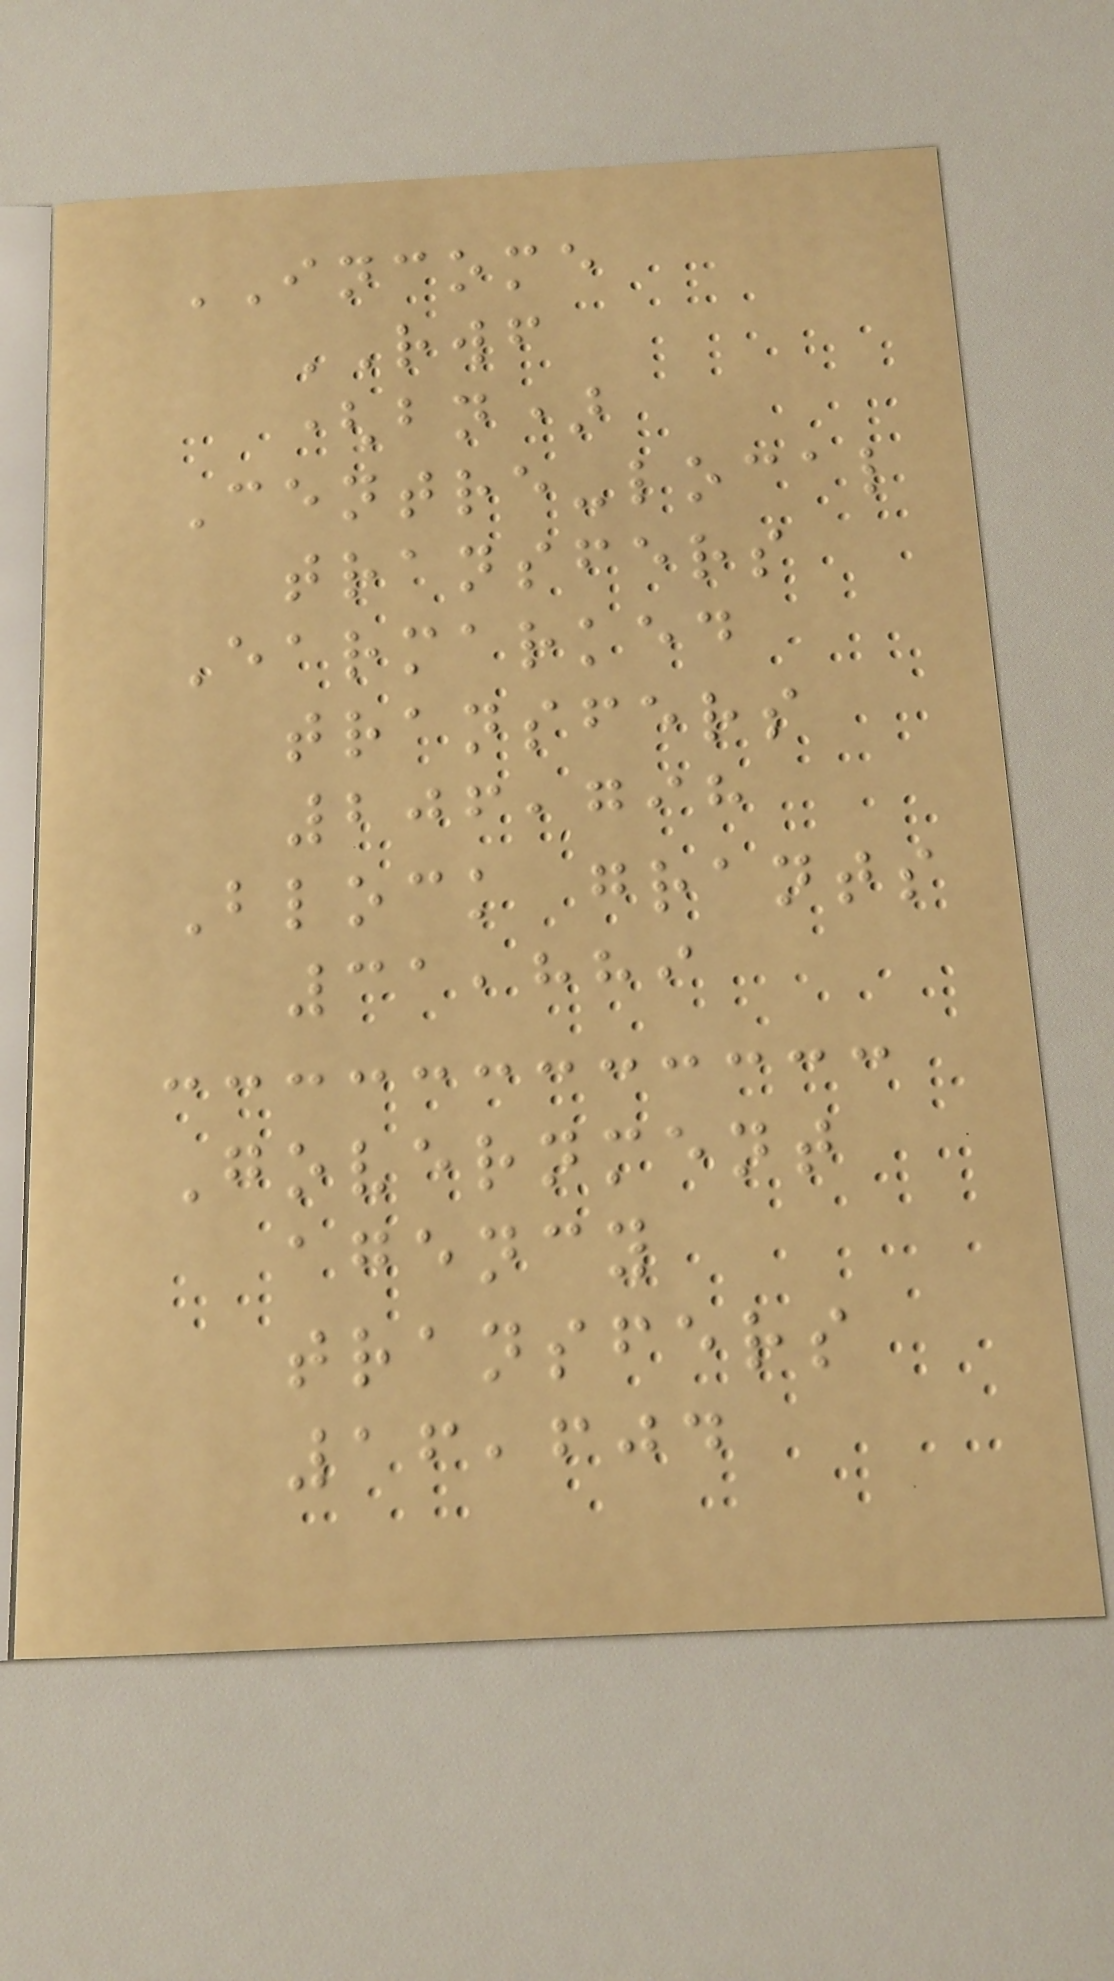INCOME
RWF
(bn)
Centre-local
transfers
Earmarked
transfers
206,798
Block grants
31,889
Government
agency
transfers
16,604
